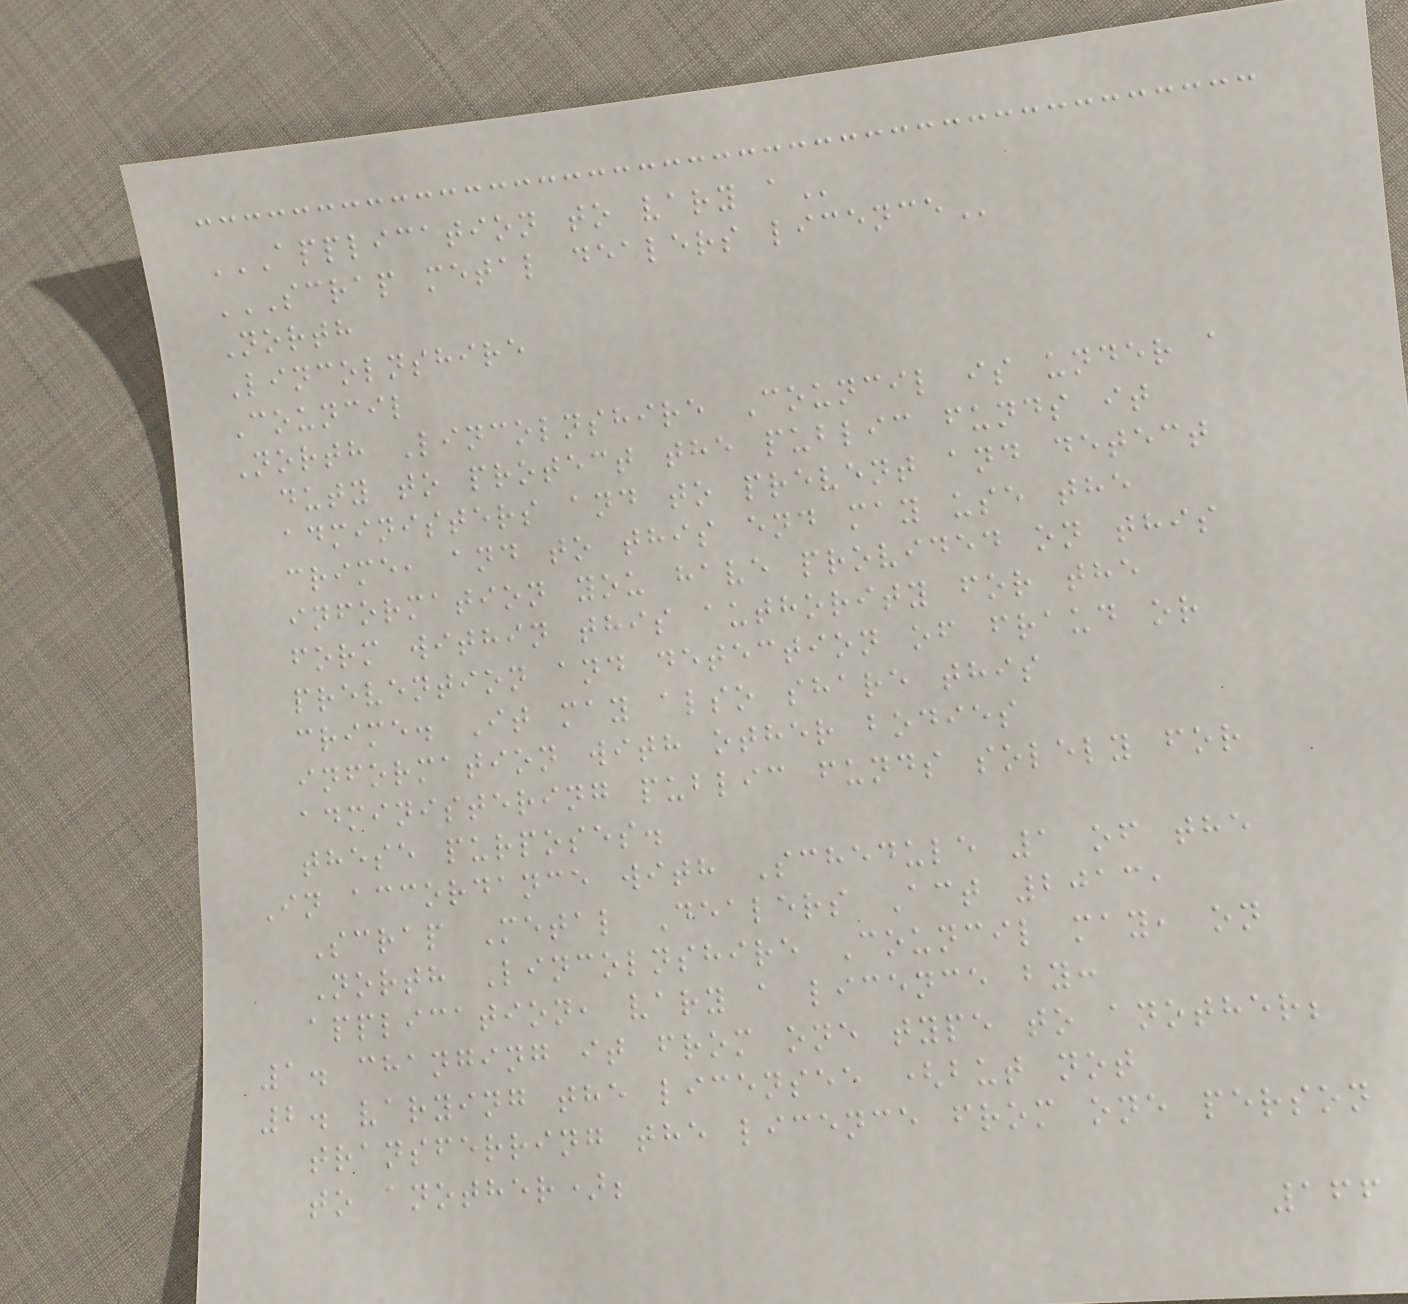APPLICATION TO VARY A
SCRAP METAL DEALERS LICENCE
North
Lincolnshire
Council
North Lincolnshire Council is under a
duty to protect the public funds it
administers and to prevent and detect
crime, and to this end may use the
information you have provided on this
form within this authority for the
prevention and detection of fraud or
crime. It may also share this
information with other bodies
administering public funds solely for
these purposes.
In accordance with Schedule 1 of the
Scrap Metal Dealers Act 2013,
North Lincolnshire Council may, on
application, vary a licence by:
1. changing it from one type to another;
2. varying the licensee (but not
transferring the licence from one person
to another);
166
